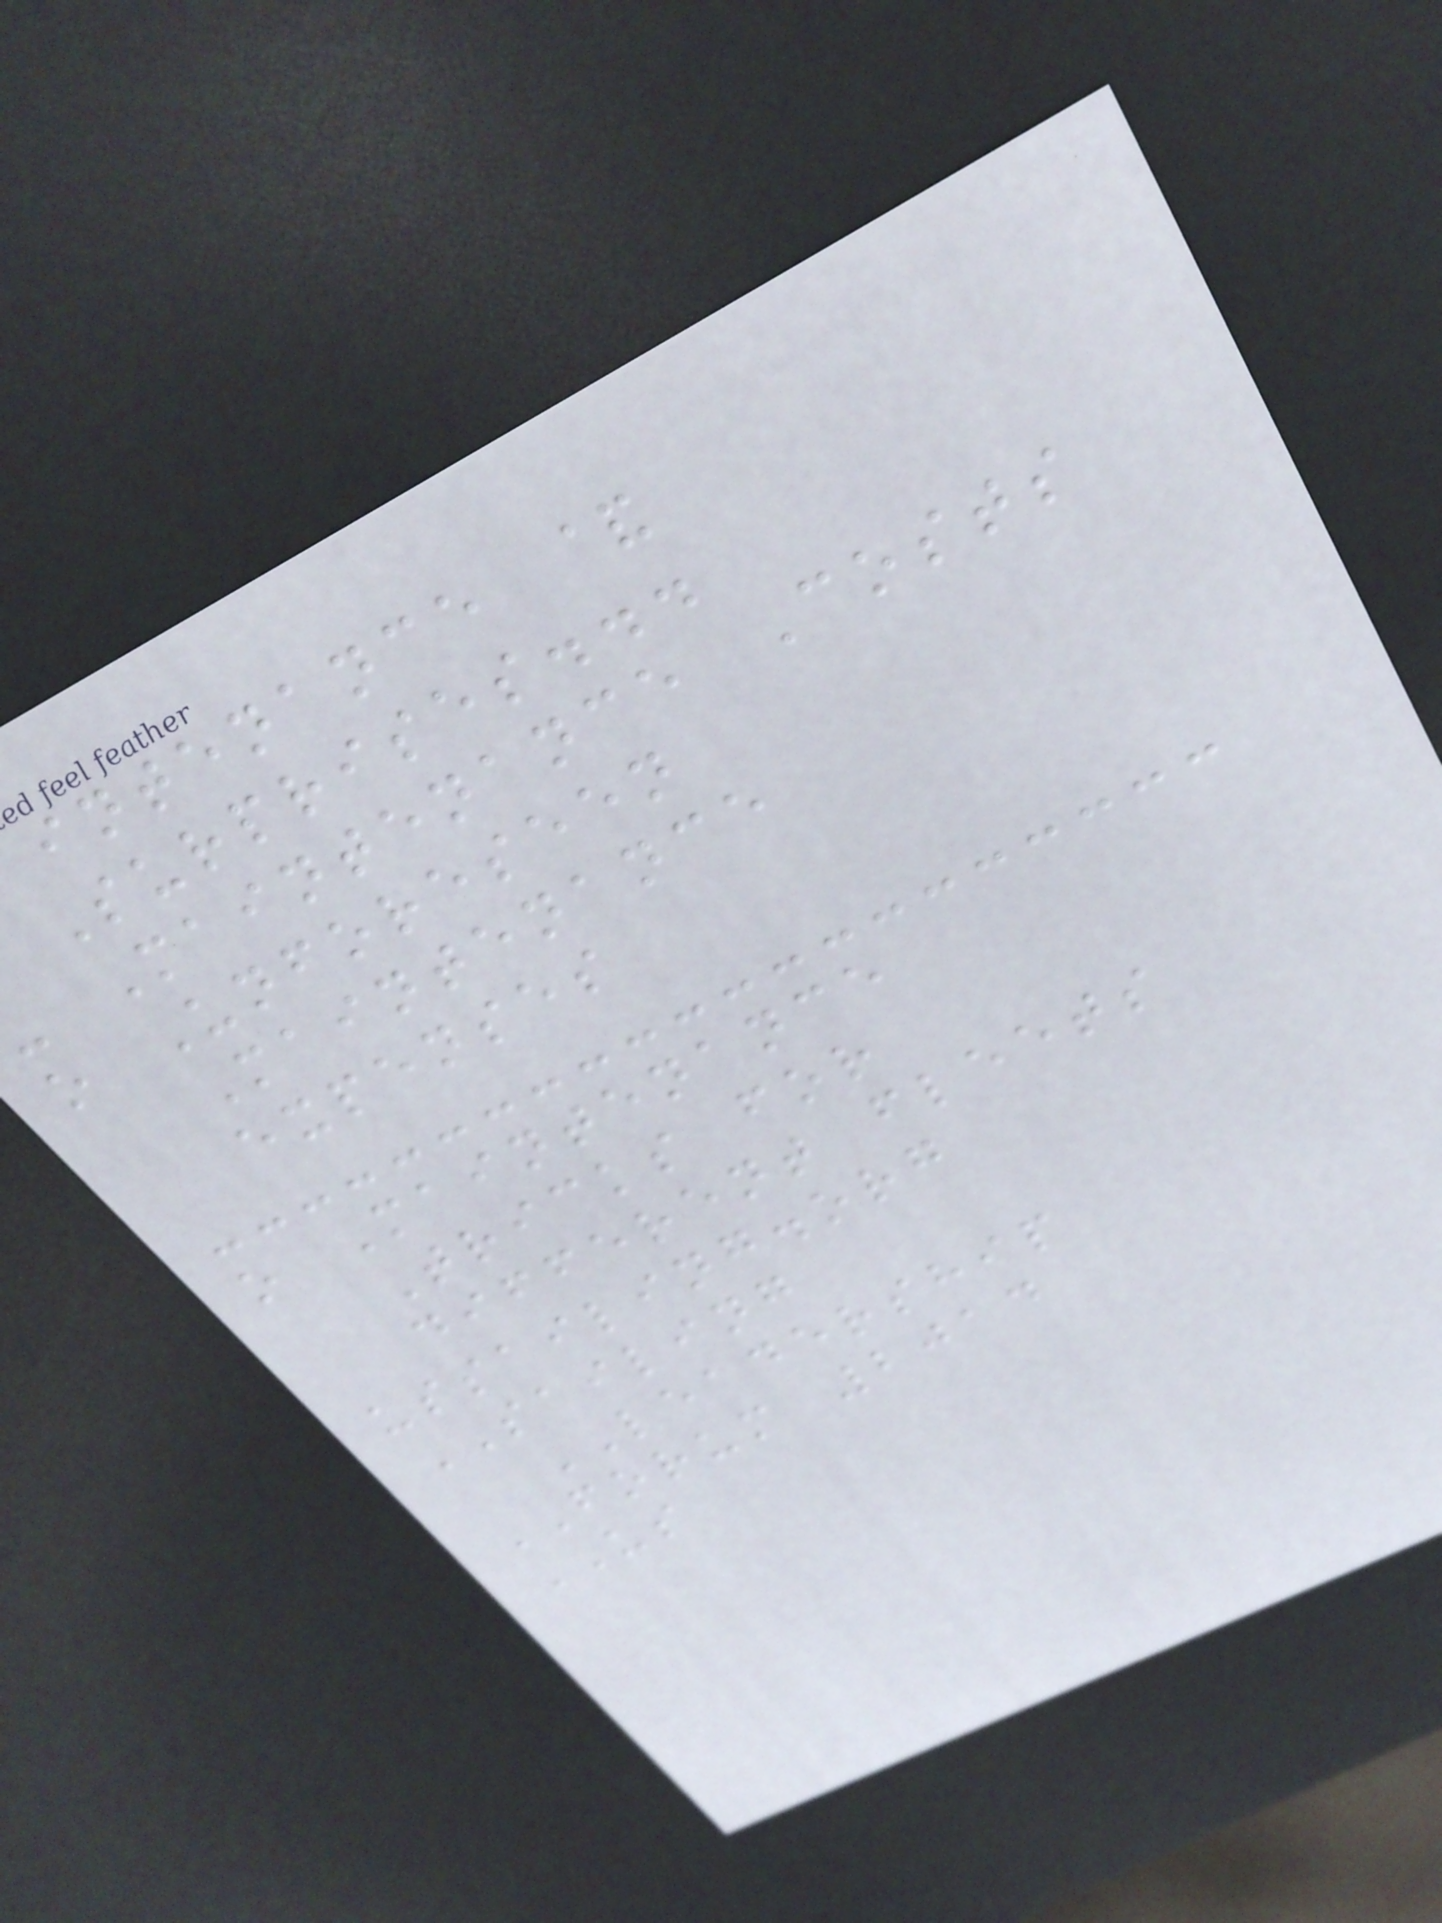intenance &
Surprises...
Maintenance Costs
o Unforeseen
Maintenance
expenses
o Maintenance
Tricks for
different fleets
ussailing.org
SAILING
LEADERSHIP
FORUM 2014
US
